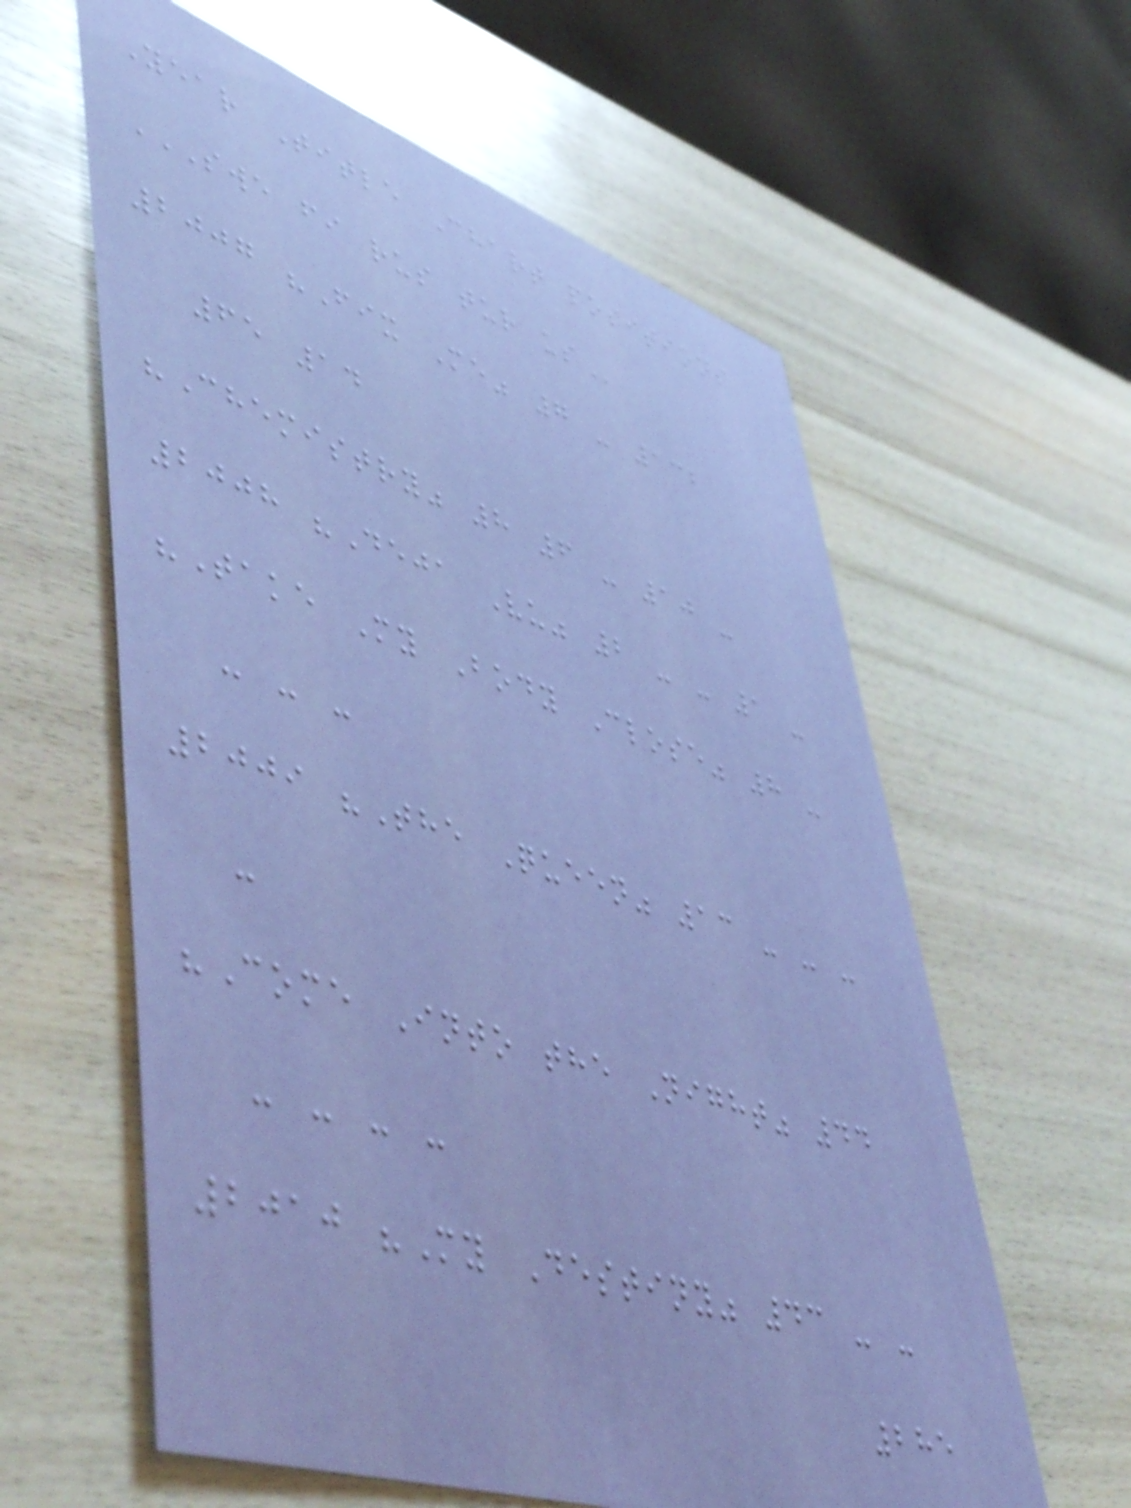Year Title Chart positions
SWE FI RUS TUR US
2007 "Fix Me" 7 - 132
65 14
"Chemistry" 8 6 - 10 -
2008 "Deja Vu" 2 - - 1 -
"Take My Body Close" 8 -
- - -
2009 "The Queen" 13 - - -
-
"Come Into the Night" 44
- - - -
2010 "My Destiny" 43 - -
285
